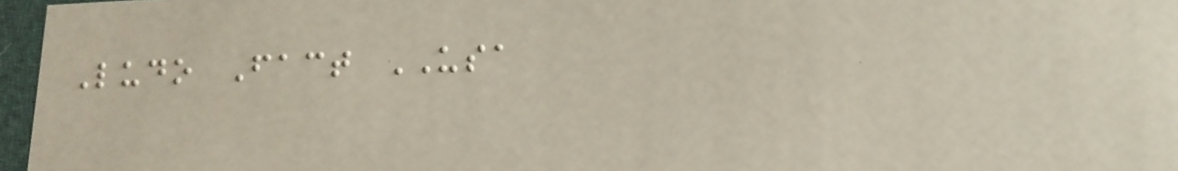Ludo Fact USA
